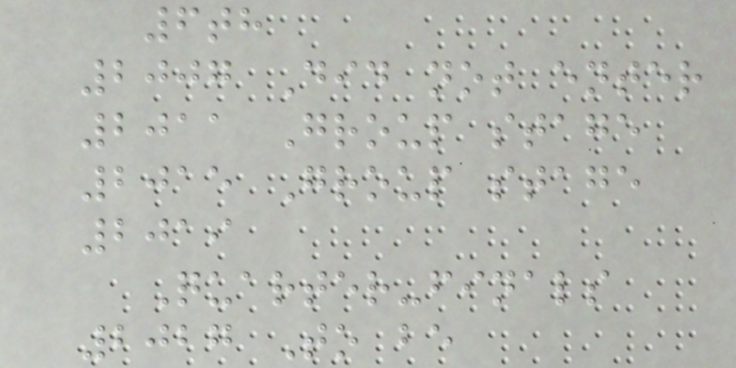6th
2007 Did not enter
2011 Group stage
2015 Group stage
2019
Quarter-finals
2027 To be
